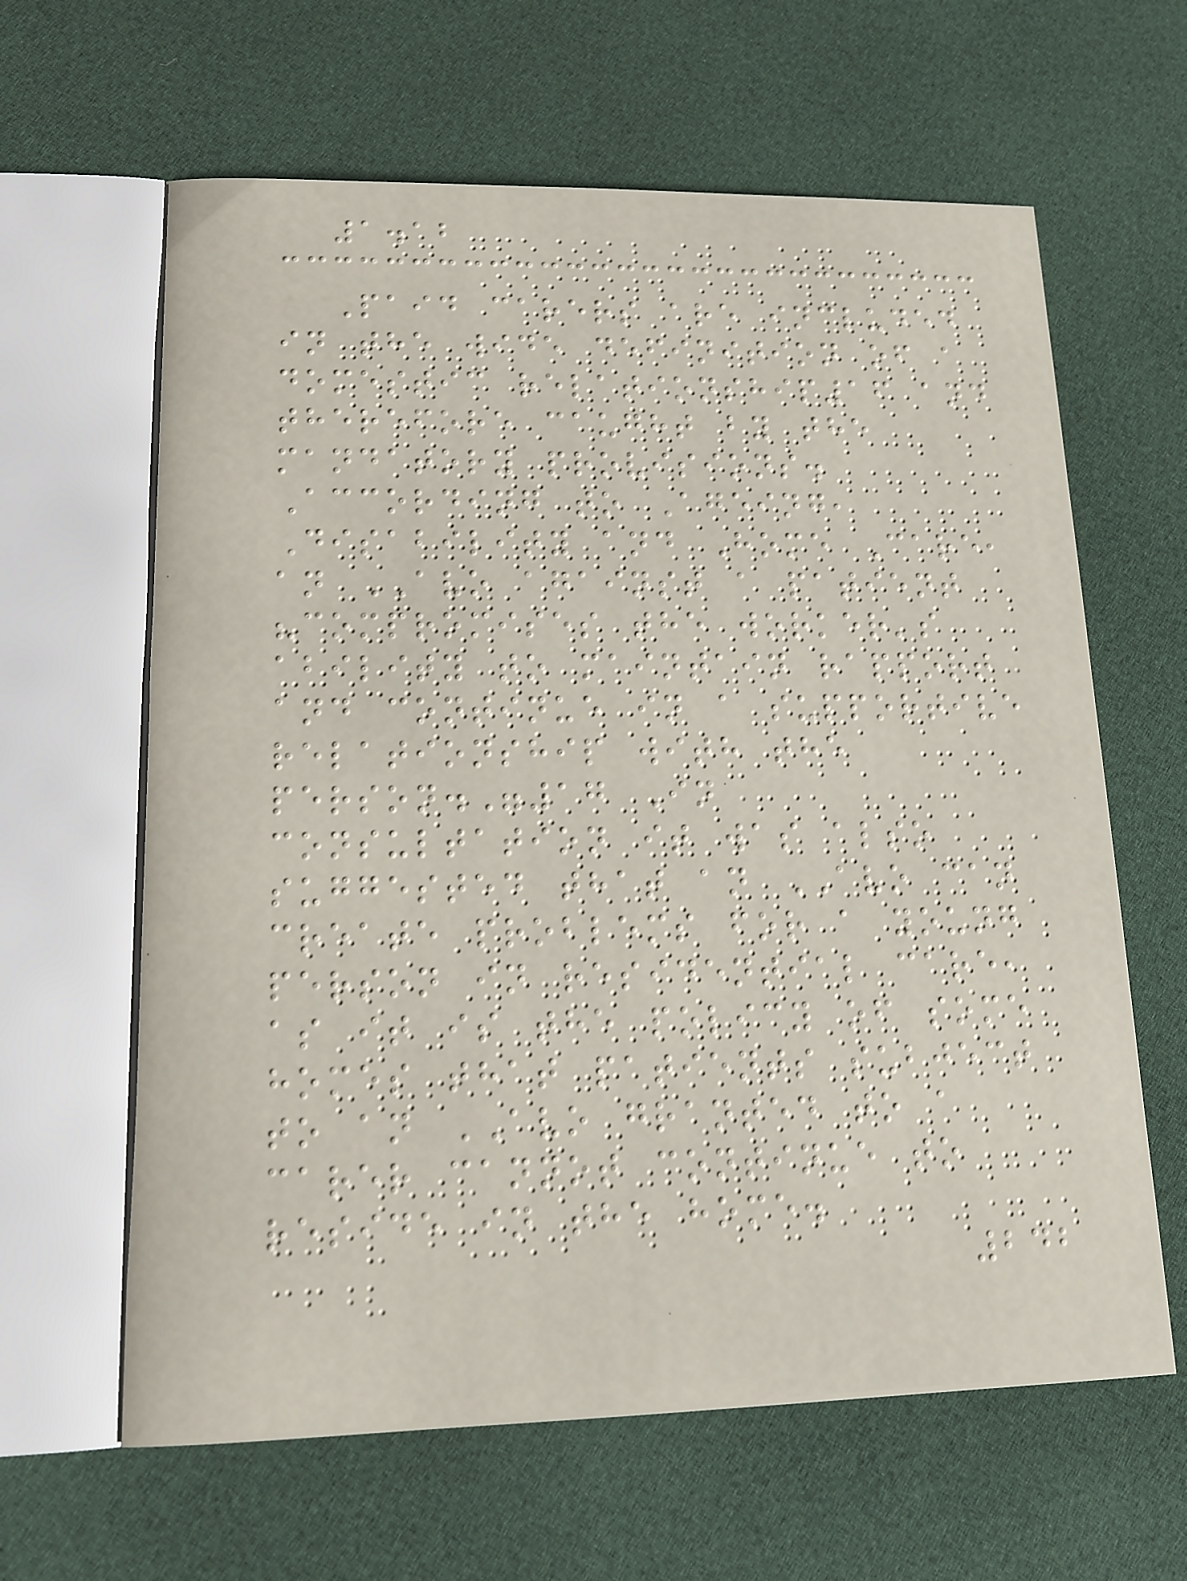1.12
Paid carers are included
in the wide definition of a
domestic relationship16 and
therefore caught by the
mandatory provisions.
According to Ageing,
Disability and Home Care,
an AVO against a patient
"compromises the worker's
ability to maintain rapport
and continue in a supportive
relationship with the
person."17 In
consultation it was also
suggested that an AVO can
create problems for a young
person in residential care,
as it is the policy of some
homes that patients subject
to an AVO granted to a
carer cannot continue to
reside in the home.
242
